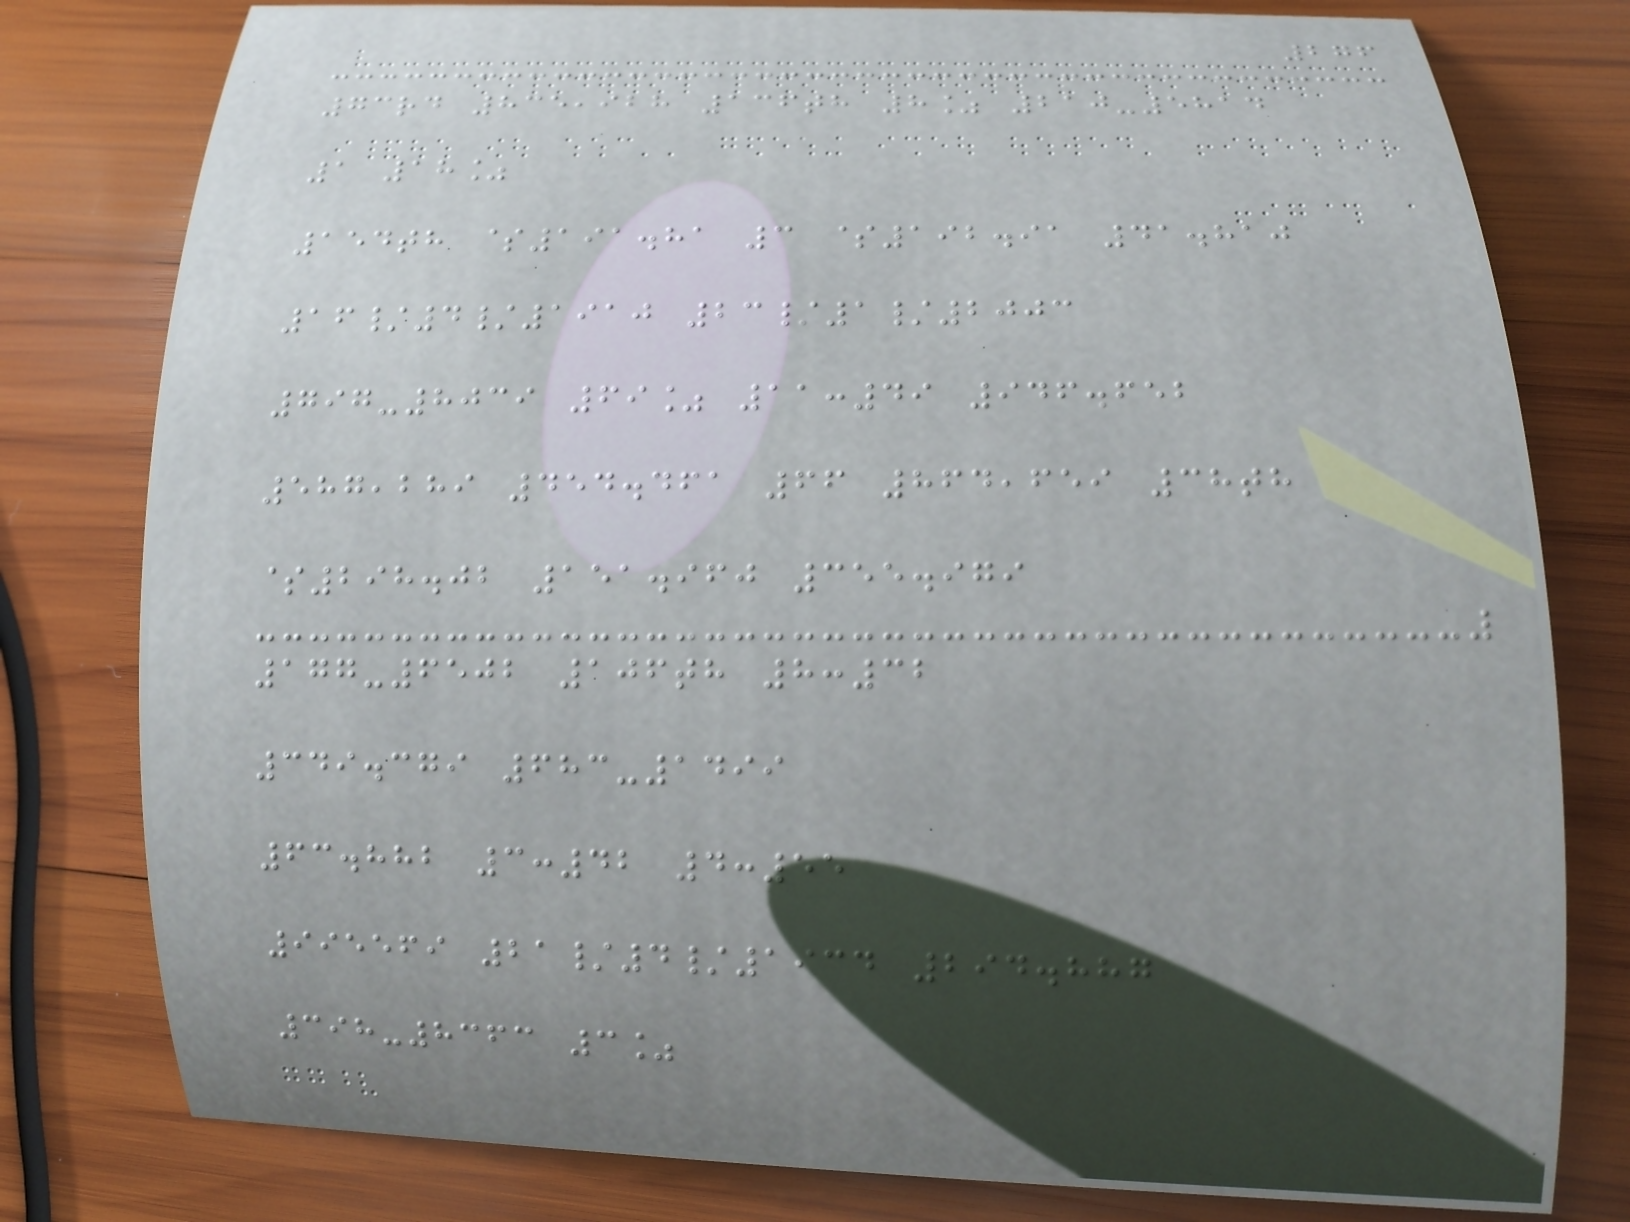276
73rd 835,928 136th 8% 210-5814
1 18%
154th $191.81 3 $192.91 41.810
16/4/1910 23/1/2003
797-8039 69% 11:49 946.652
587,289 454.461 66 864,659 38th
$298.02 151.960 355.979
177-6502 106th 8:32
349.379 683-1499
63.882 3:42 4:55
995569 21/4/1934 294.887
398-8363 3%
